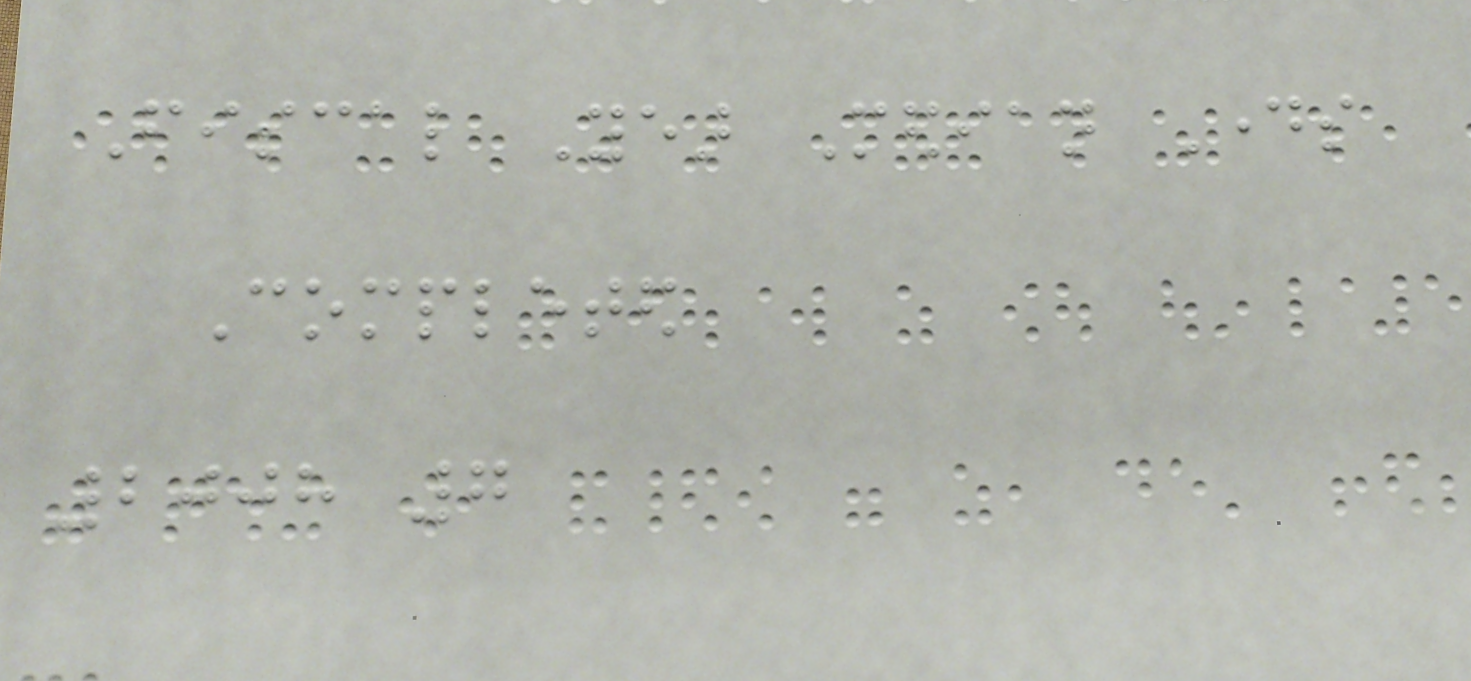Fiscal Year Median Days
Completed
2008 7
